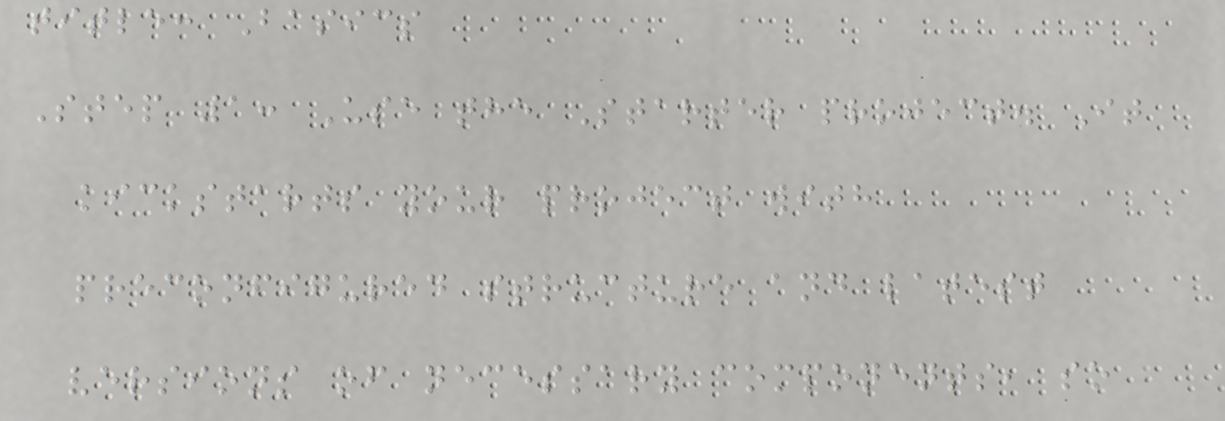title: Basics
Step 1: Use the Starter project. It
kickstarts your project with
preconfigured structure and latest
versions of necessary components, so
